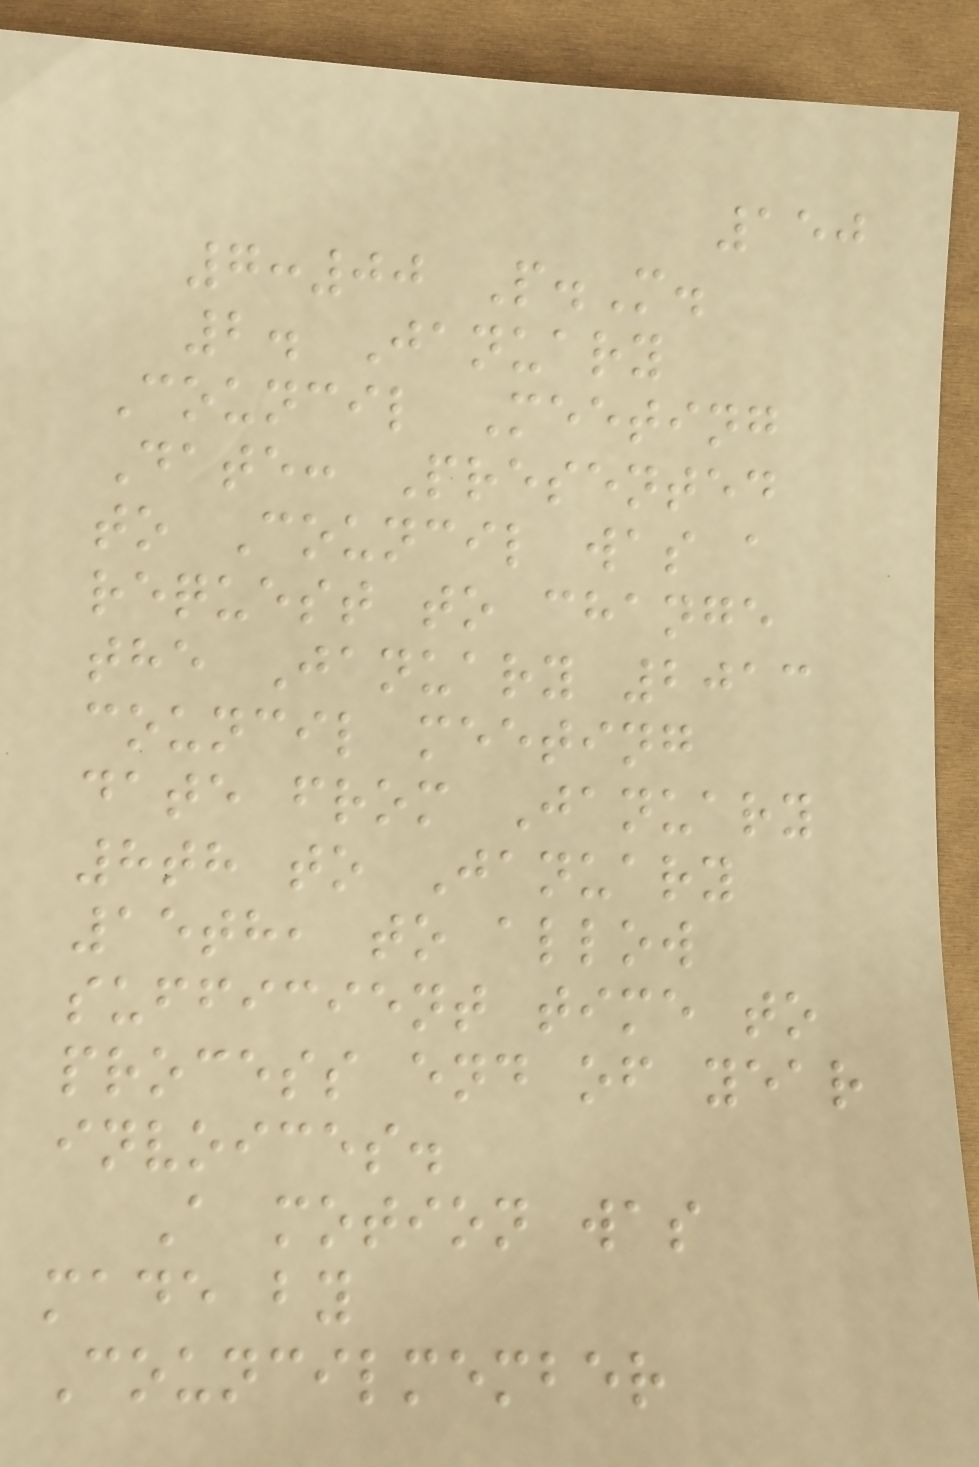150
7:00 P.M.
2. January
Council Meeting
Date: Presented
to Council was a
request to change
the January 2013
council meeting
date from January
8th to January
15th, to allow
sufficient time to
process end of year
invoices.
A motion was
made by
Councilmember
